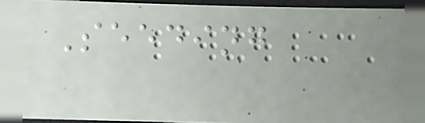Seeding
